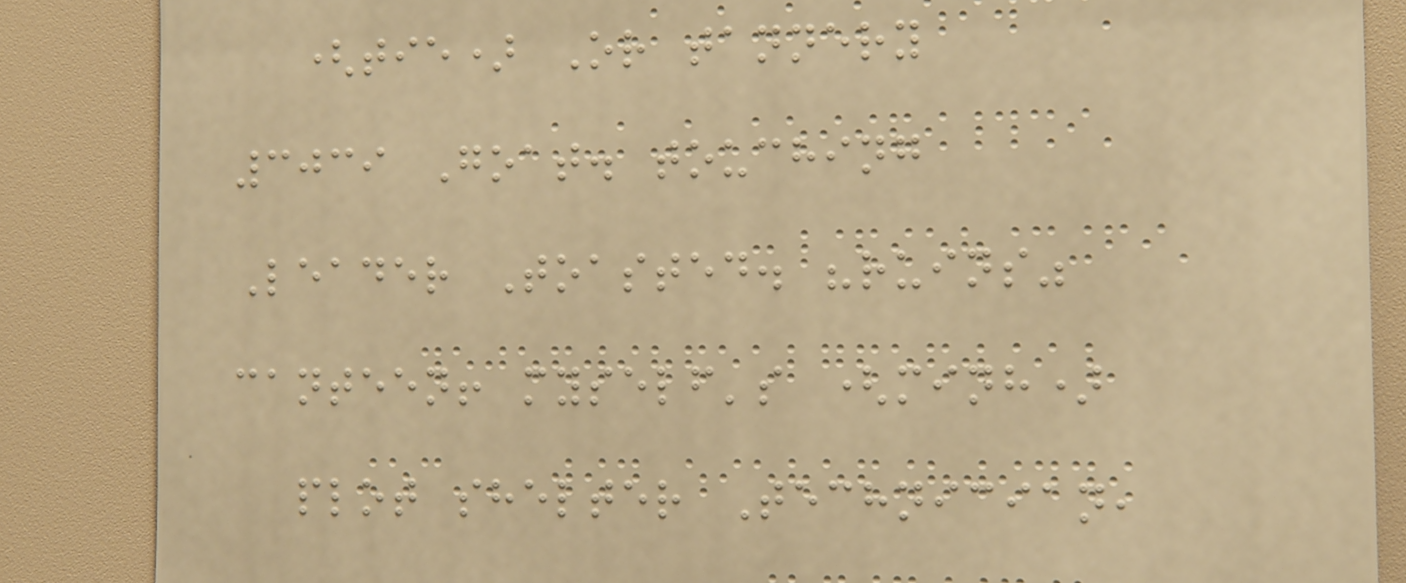(tie) Or tannery
3039 Goat. touching
Leader Toasted. "ruins"
canteen! myself's (minh)
plot shelter Technician,
